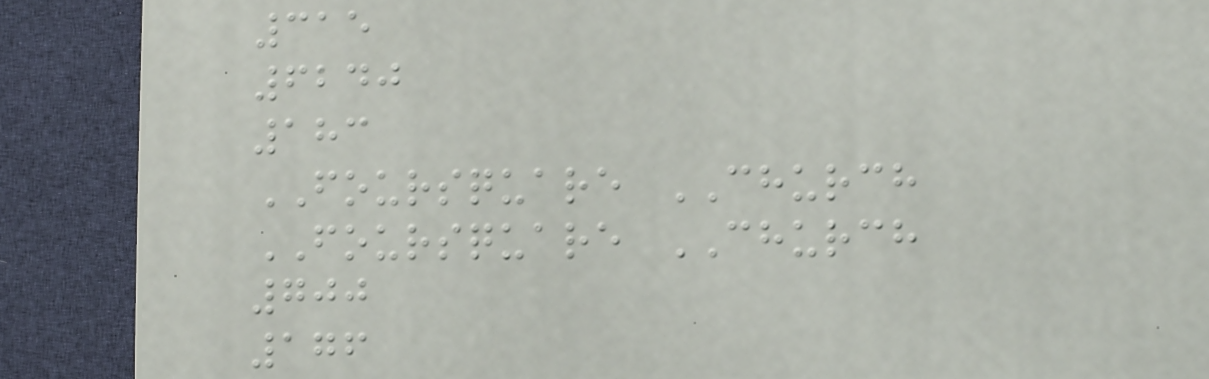315
6240
183
FOURSQUARE CHURCH
FOURSQUARE CHURCH
700
176
